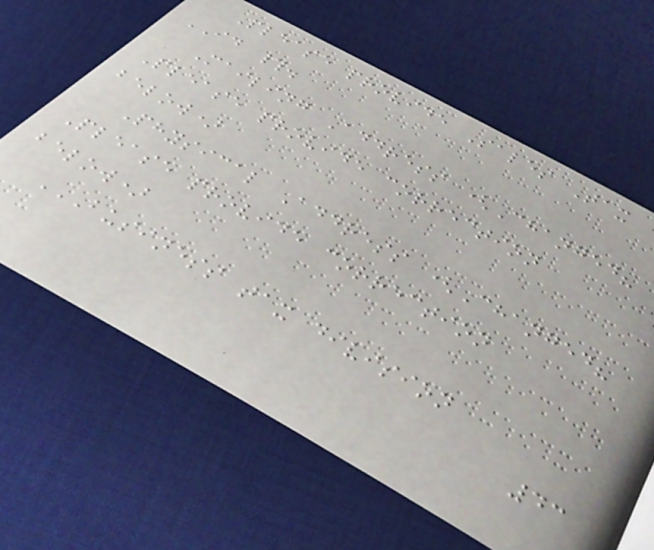Please provide Sales Tax
ID #.
Mailing Address (Changed?
Please provide correction
below)
Physical Address (Changed?
Please provide correction
below)
BUSINESS TAX DIVISION
43
